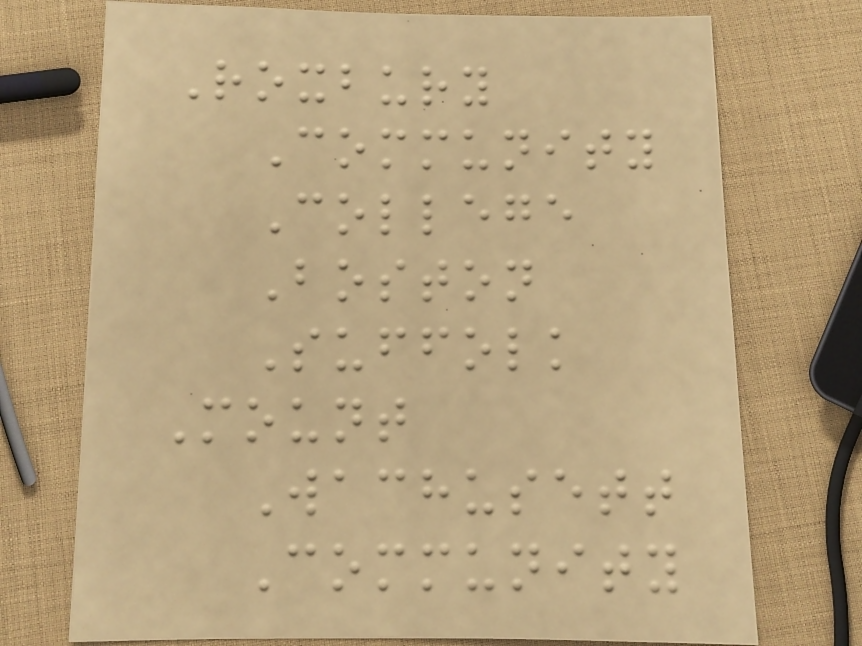Roxbury
Community
College
Boston
Suffolk
Mount
Wachusett
Community
